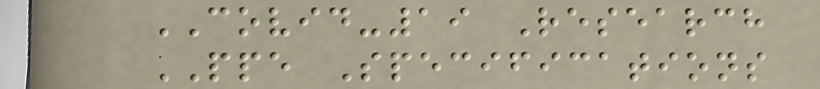COVID-19 Research
PPE Specifications
